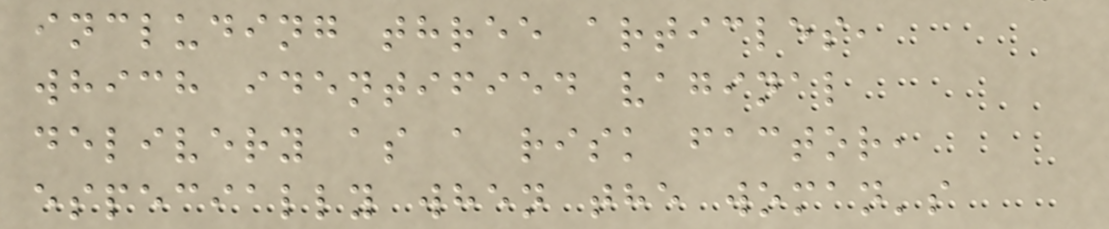including three articles,
which identified vaginal
delivery as a risk factor,
especially when the woman's
